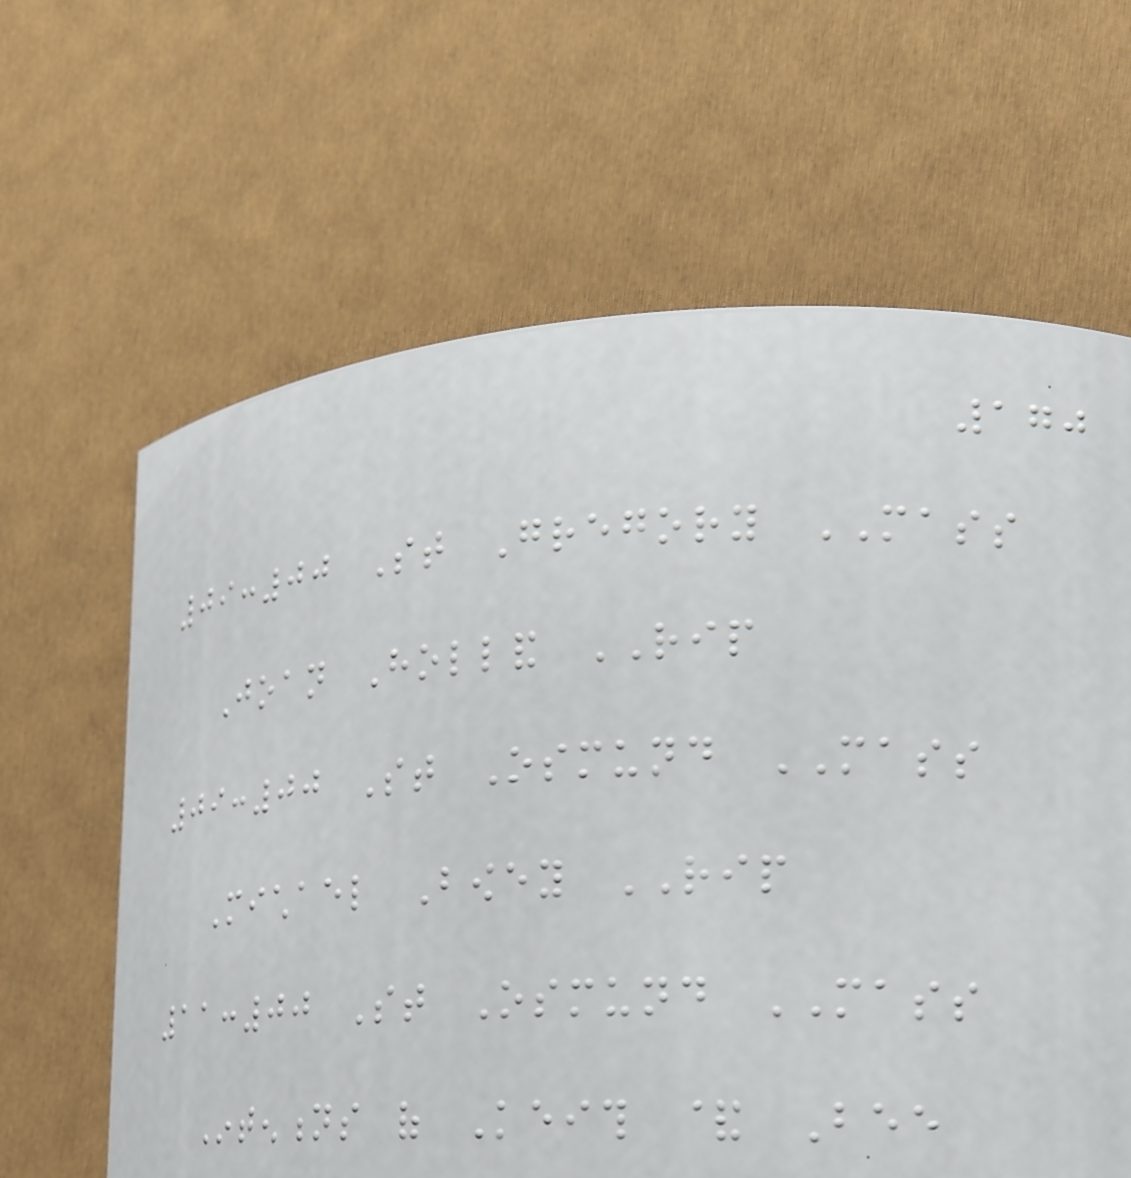170
09:00 St Gregory MASS
Joan Holland RIP
09:00 St Osmund MASS
Michael Bowey RIP
11:00 St Osmund MASS
Intentions of Keith & Bee
